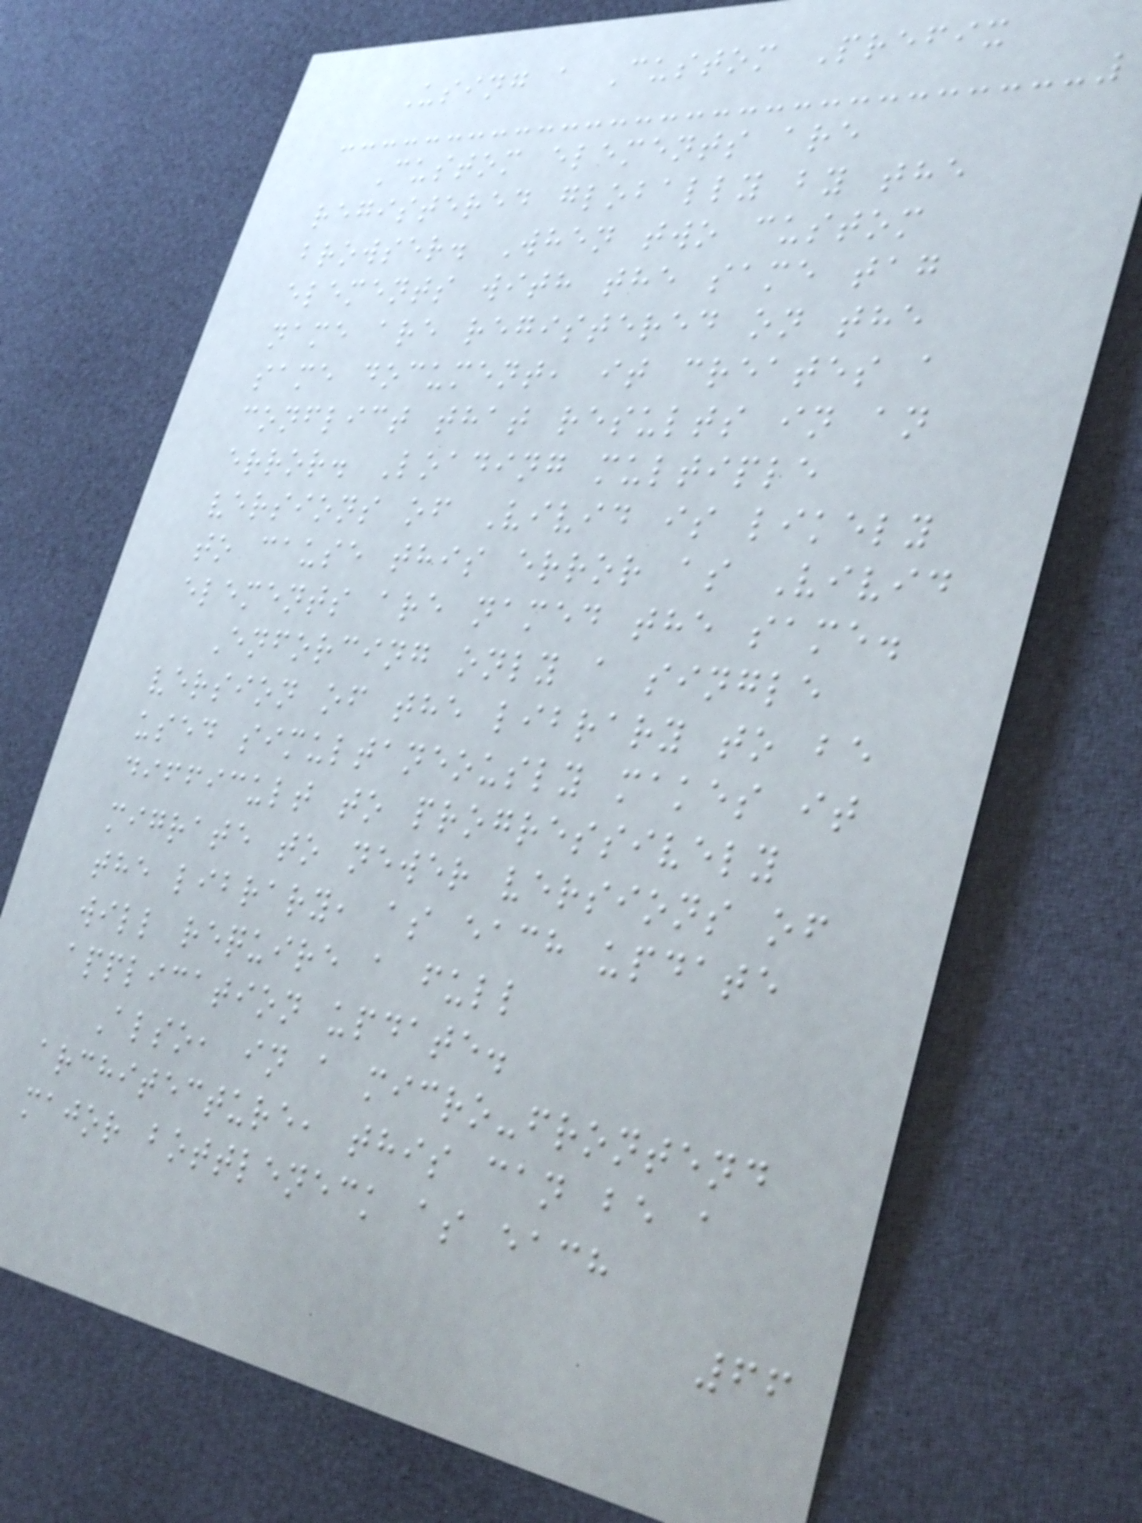Using a Custom Prefix
Custom elements are
registered globally by the
browser. When two custom
elements with the same tag
name are registered on the
same document, it creates a
conflict that results in an
error. Loading multiple
versions of Vivid is likely
to cause this error as Vivid
elements are named the same.
Enforcing only a single
version of the library to be
used simultaneously makes it
difficult to progressively
migrate to newer versions of
the library, as each update
will require a full
application update.
Also, in a micro-frontend
architecture, this can be a
major bottleneck as each
66
